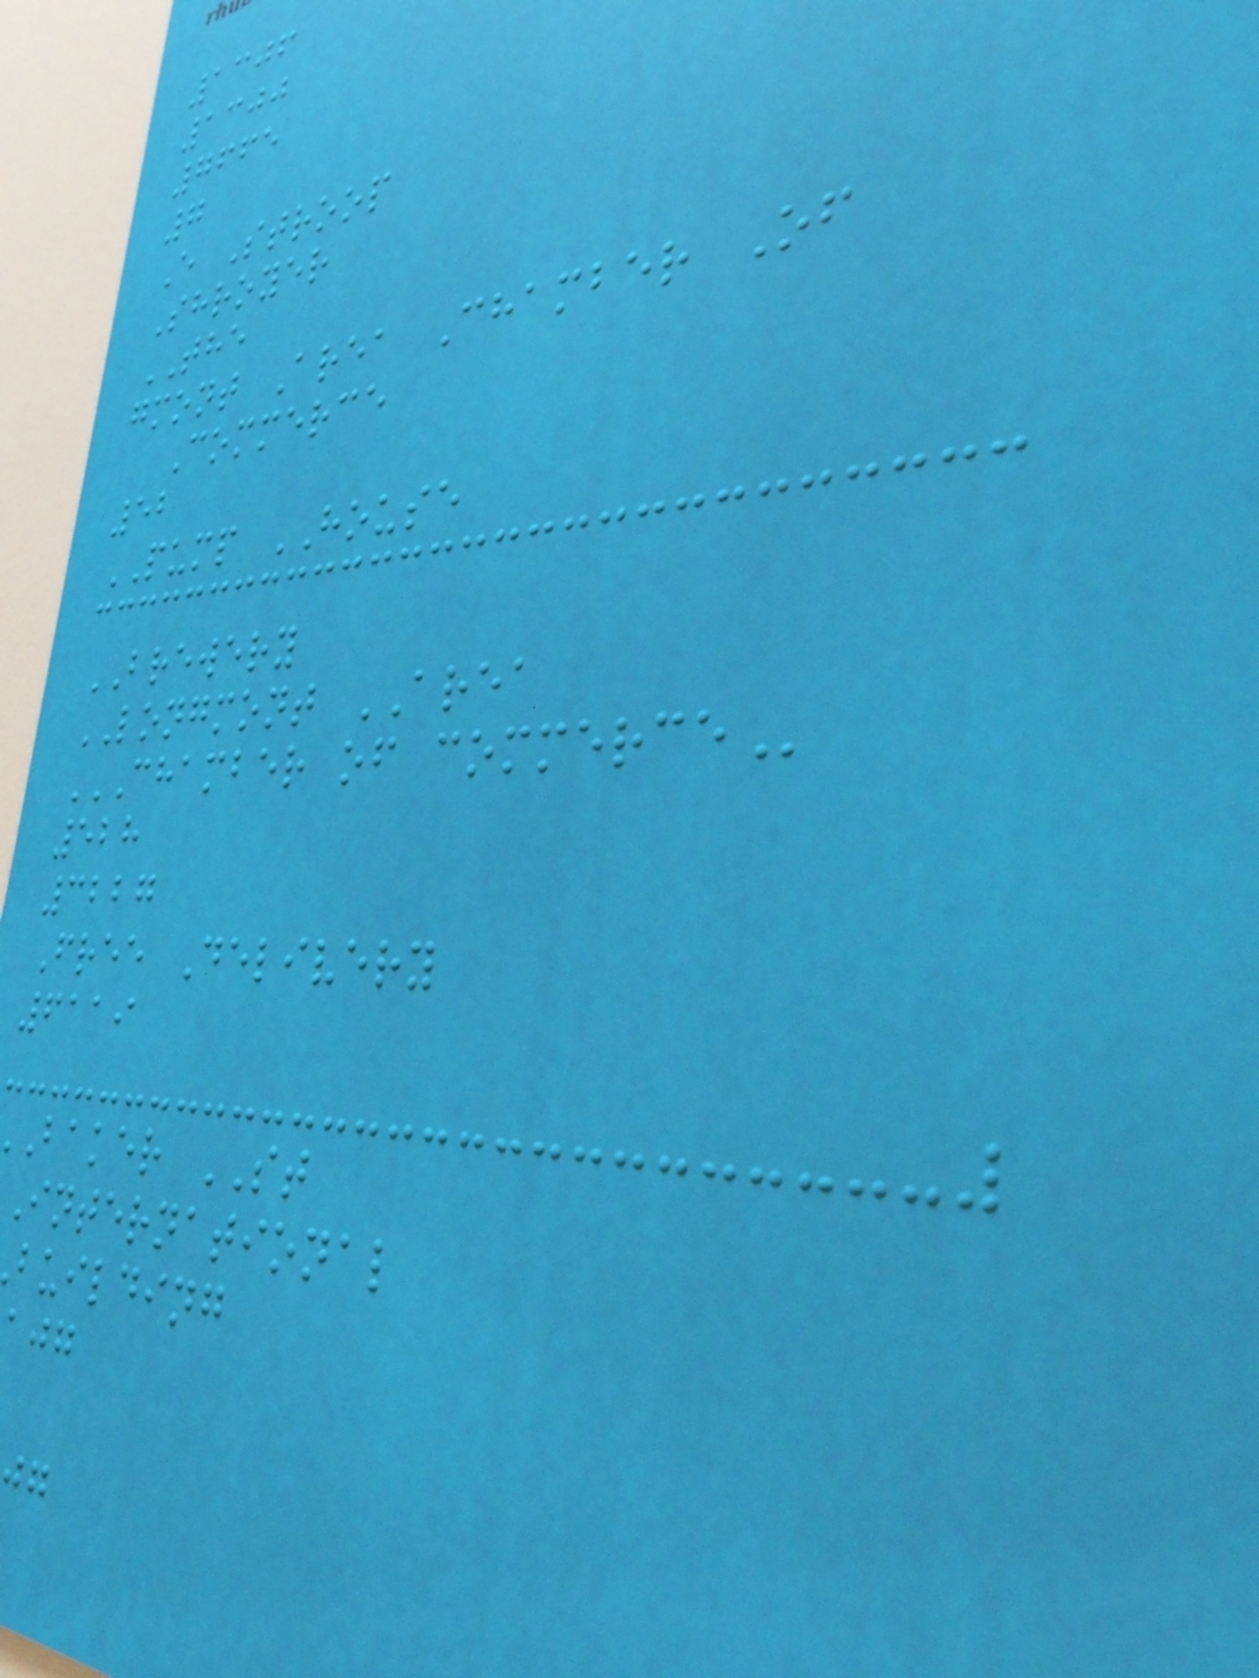1306
1300
7665
7
E Stroop
Shroyer
THE
gmont Area Chamber Of
Commerce
52
PUMP HOUSE
BREWERY
LONGMONT AREA
CHAMBER OF COMMERCE
528
3227
Free Delivery
6119
baker ST
international
building
